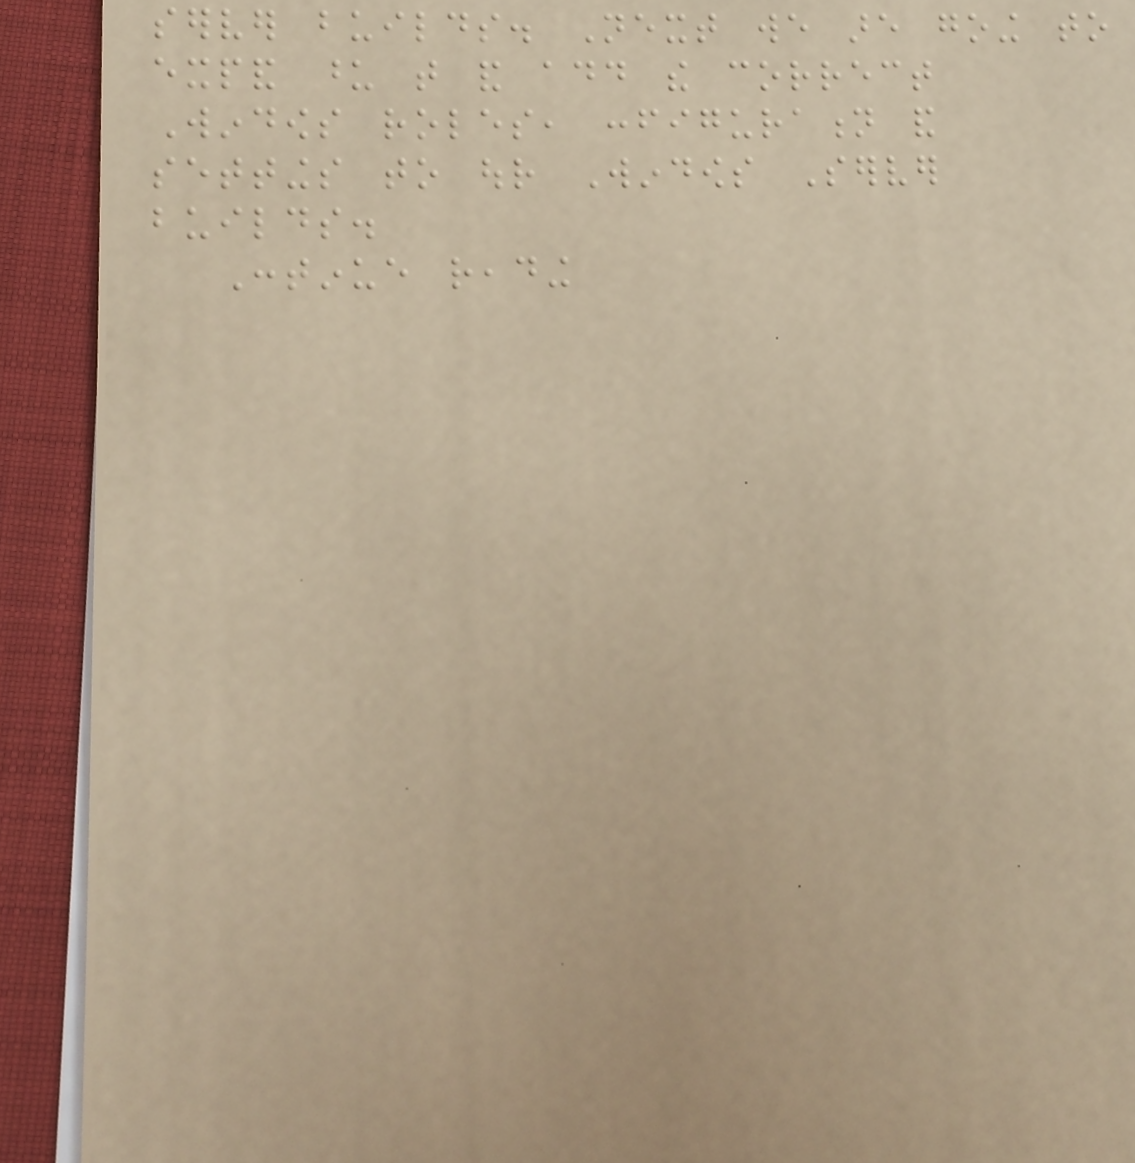server builds. Next we are going to
expand upon that and add the correct
Windows roles, configuration and
settings to our Windows Server
builds.
Continue reading
